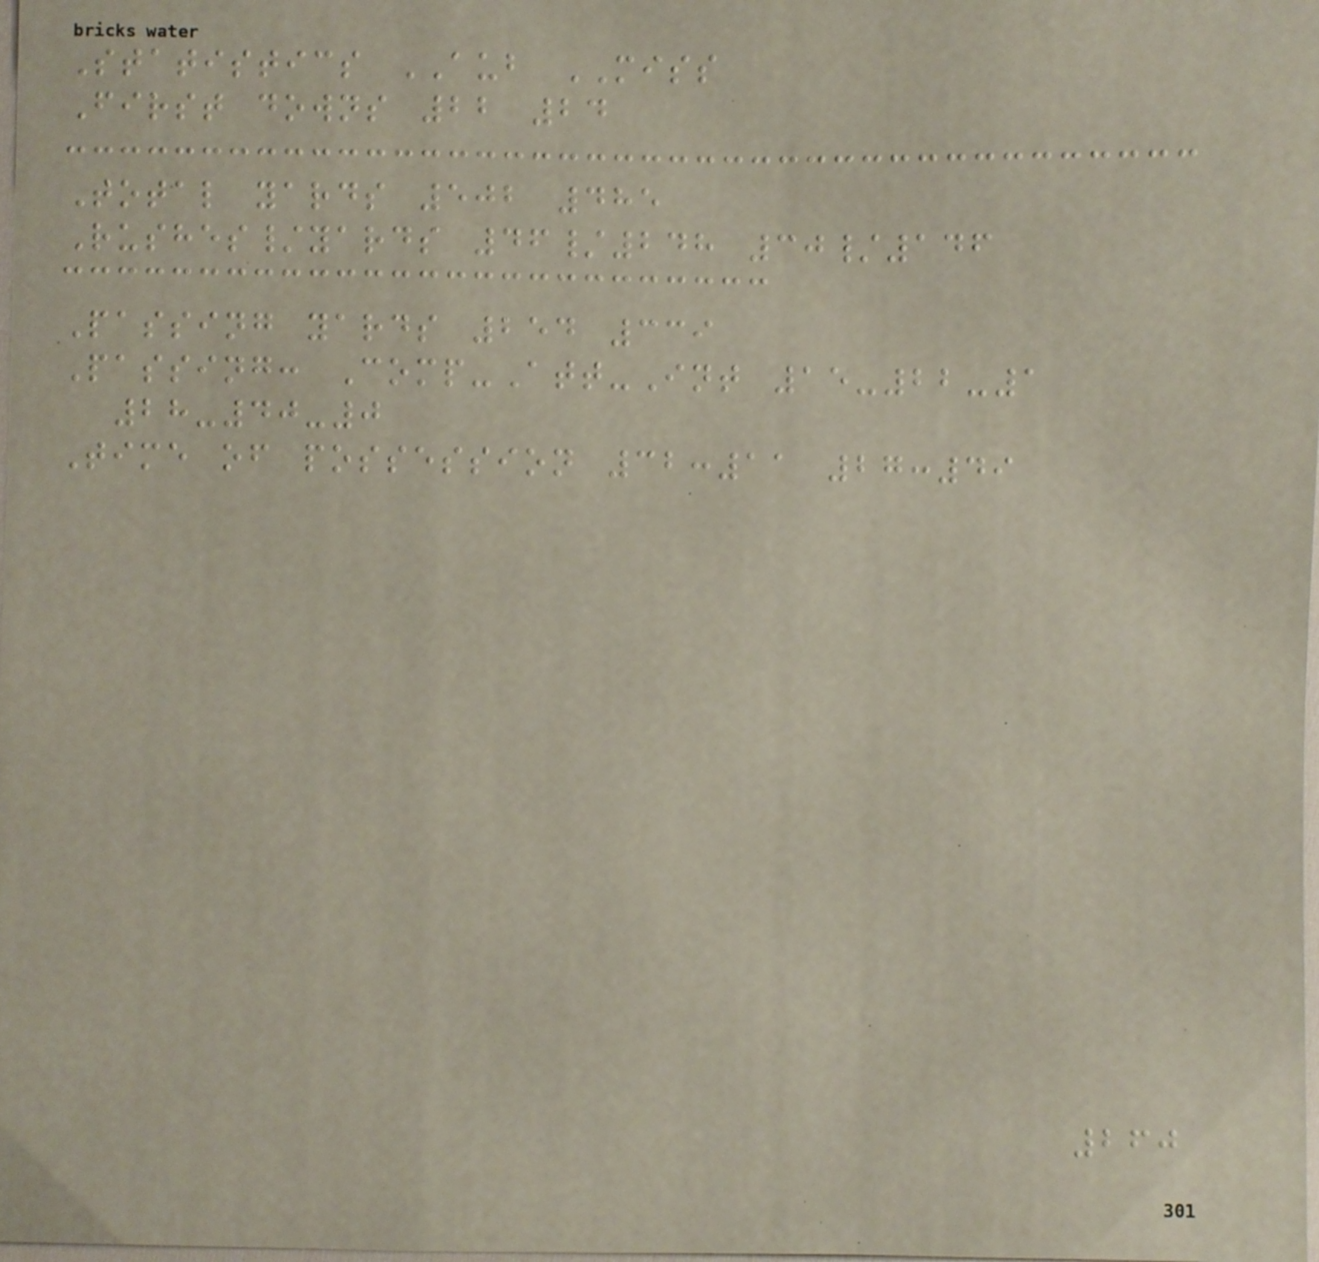Statistics AUB MISS
First downs 22 24
Total yards 502 485
Rushes/yards 46/248 30/146
Passing yards 254 339
Passing: Comp-Att-Int 15-22-1
28-40-0
Time of possession 32:11 27:49
260
